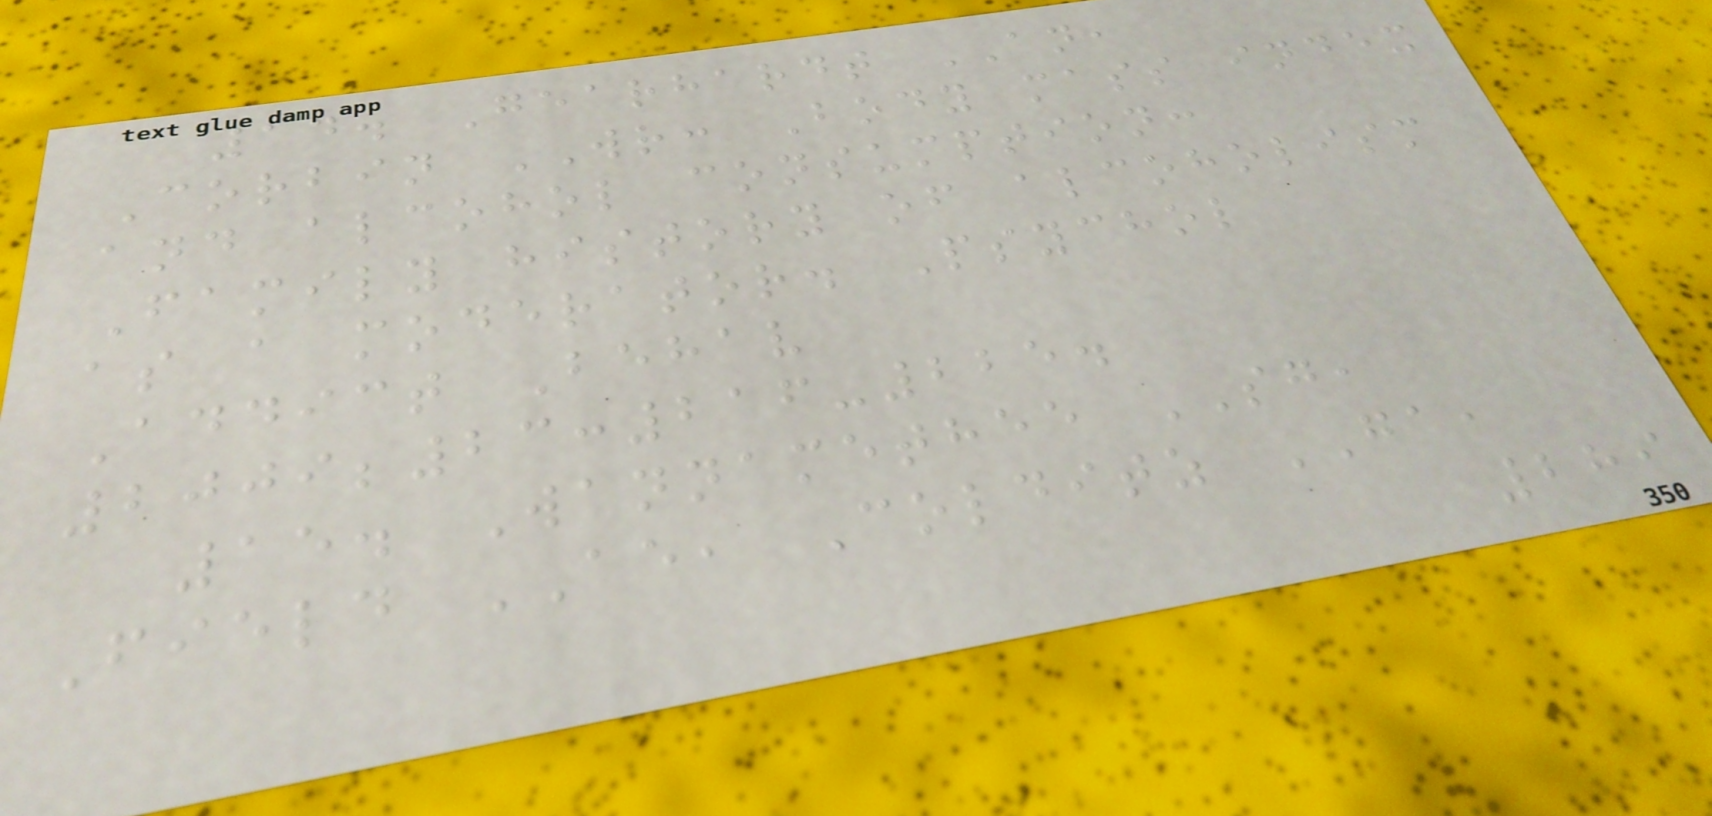14. Gearhardt AN,
Corbin WR: Body mass index
and alcohol consumption:
Family history of alcoholism
as a moderator. Psychol
Addict Behav
2009;23:216-225.
15. Wannamethee SG,
Field AE, Colditz GA,
289
